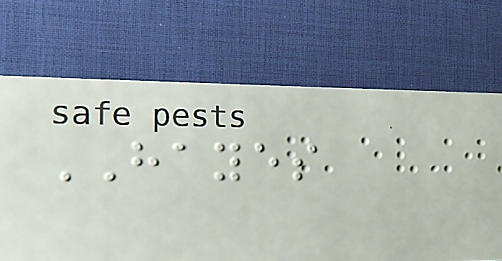HAYES
